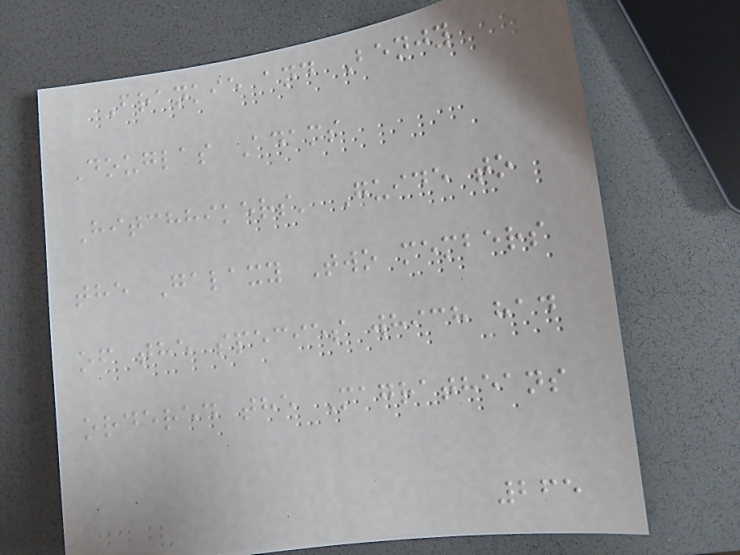Frankie and Benjy
Douglas Adams
Hitchhikers' Guide to
the Galaxy Two members
of the species which had
ordered the Magratheans
265
